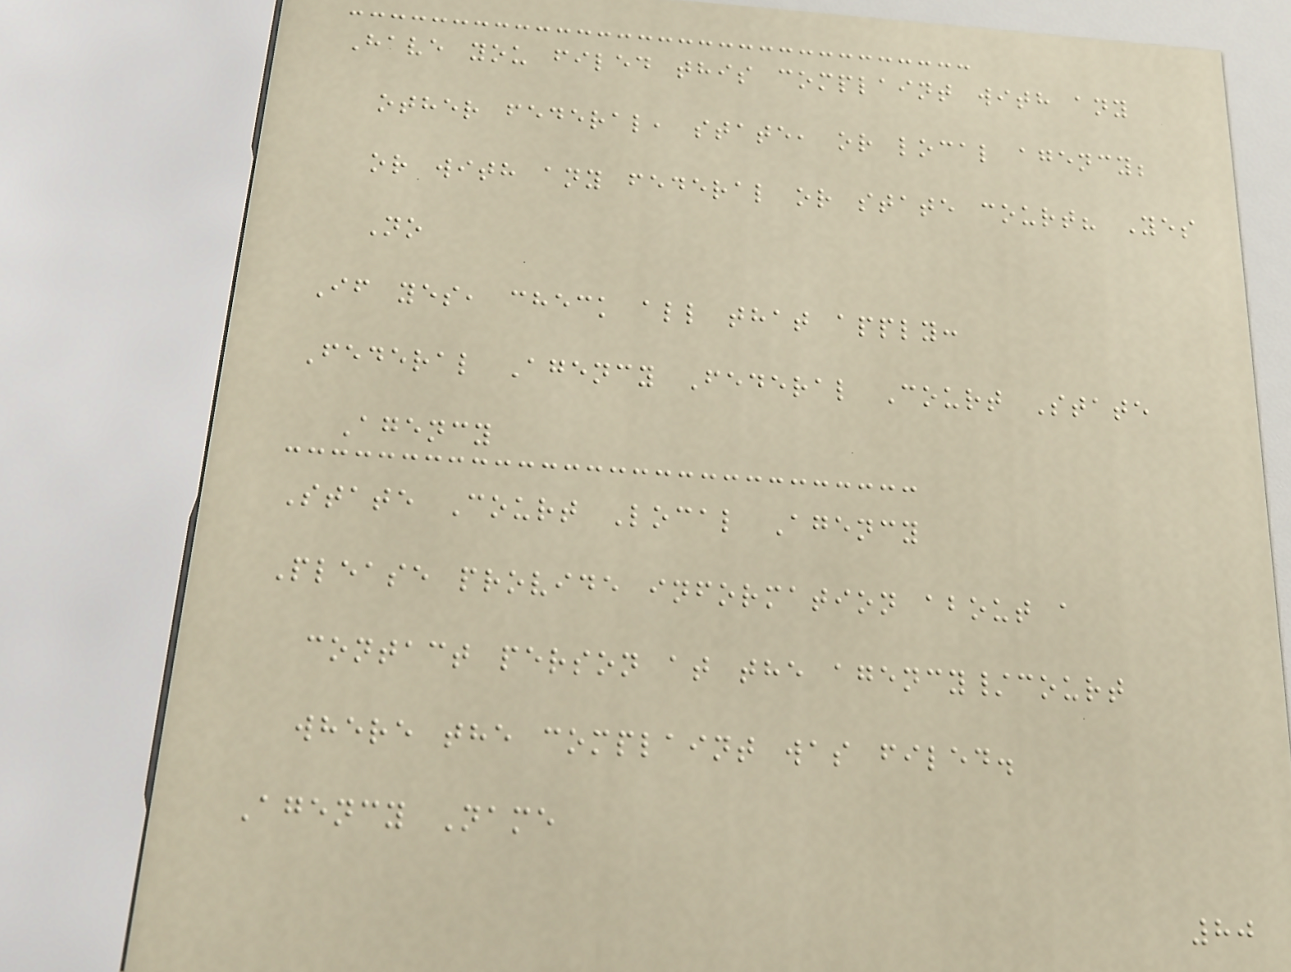Have you filed this complaint with any
other federal, state, or local agency;
or with any federal or state court? Yes
No
If yes, check all that apply:
Federal Agency Federal Court State
Agency
State Court Local Agency
Please provide information about a
contact person at the agency/court
where the complaint was filed.
Agency Name
80
